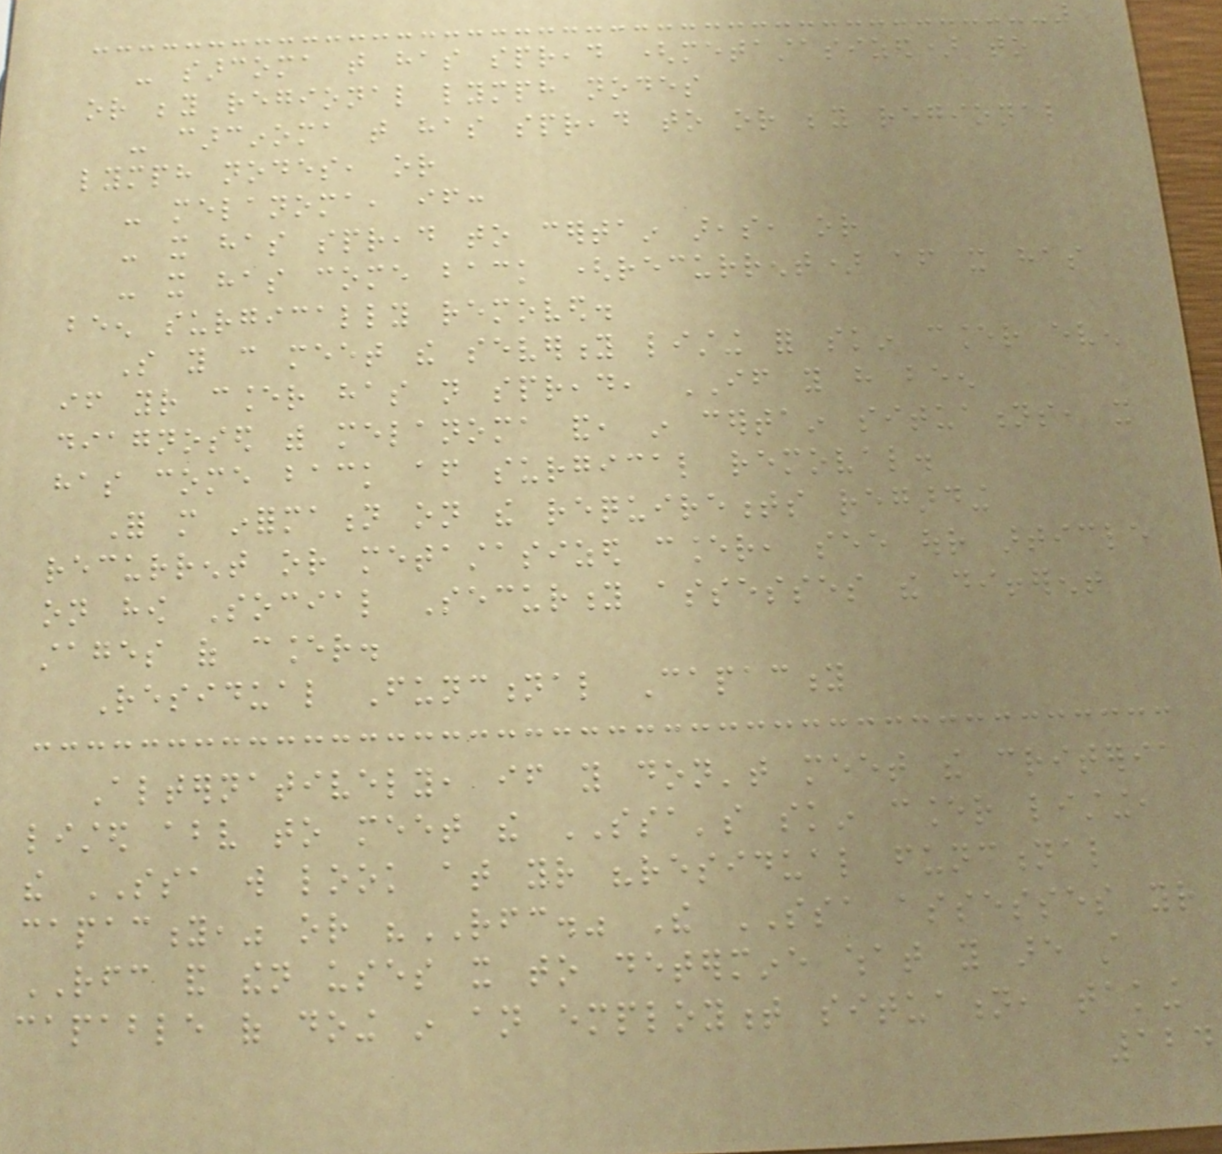- sarcoma that has spread (metastasized) to
or beyond regional lymph nodes
- carcinoma that has spread to or beyond regional
lymph nodes, or
- melanoma, if:
- it has spread to certain areas, or
- it has come back (recurrent) after it has
been surgically removed.
So you can meet the severity listing for skin cancer even
if your cancer has not spread, IF you have been
diagnosed with melanoma and, in certain situations, it
has come back after surgical removal.
For more information on the requirements regarding
recurrent or metastasized cancer, see our article
on how Social Security assesses the different
stages of cancer.
Residual Functional Capacity
Alternatively, if you don't meet the criteria
listed above to meet the SSA's skin cancer listing,
the SSA will look at your "residual functional
capacity," or "RFC." The SSA assesses your
RFC and then uses it to determine what you are still
capable of doing in an employment situation, taking
124
